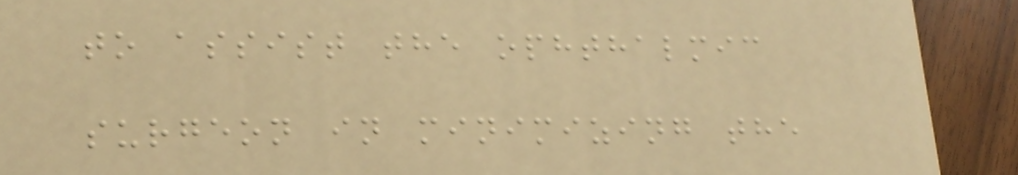to assist the ophthalmic
surgeon in minimizing the
